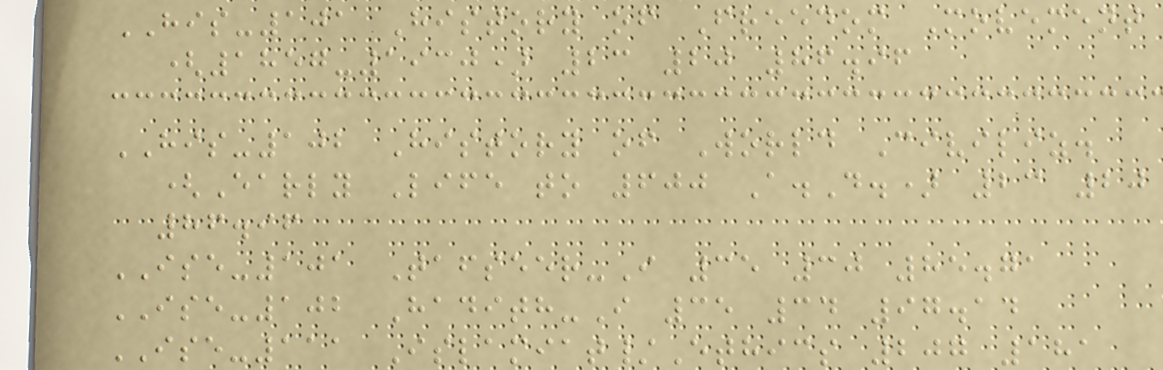HIS-101 History of Freedom Movement
(1857-1930) 23 20 86.96
HIS-102 History of World Civiliz.
(Early Life to 600 A.D.) 23 20
86.96
ISE-101 Tafseer-I 35 30 85.71
ISE-102 Hadith-I 35 34 97.14
ISE-111 Islamiat/Ethics 207 181
